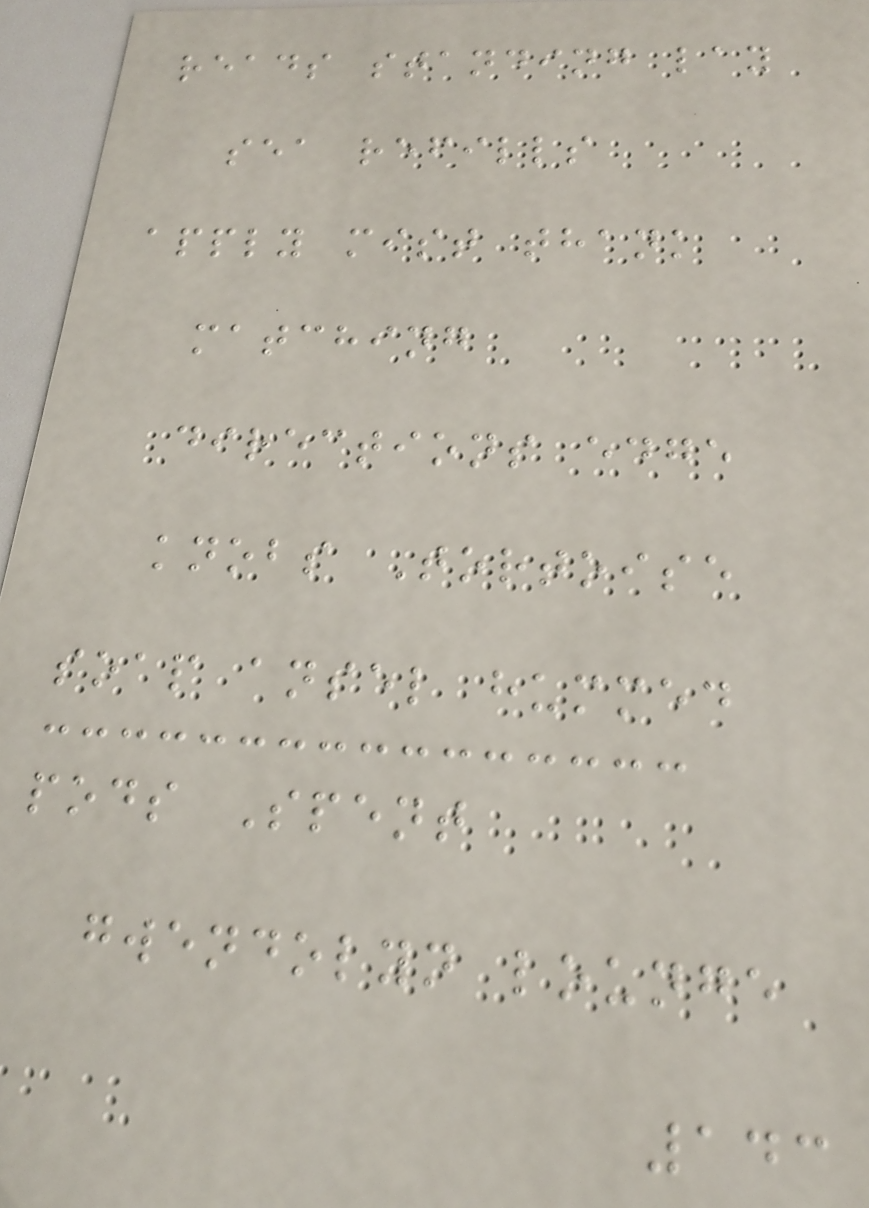reads standing lay
sea refills
apply mist thank
matching
directions edge
knobs Tortoise
soap ansel hummed
pods Spent
gwendolyn lounge
143
